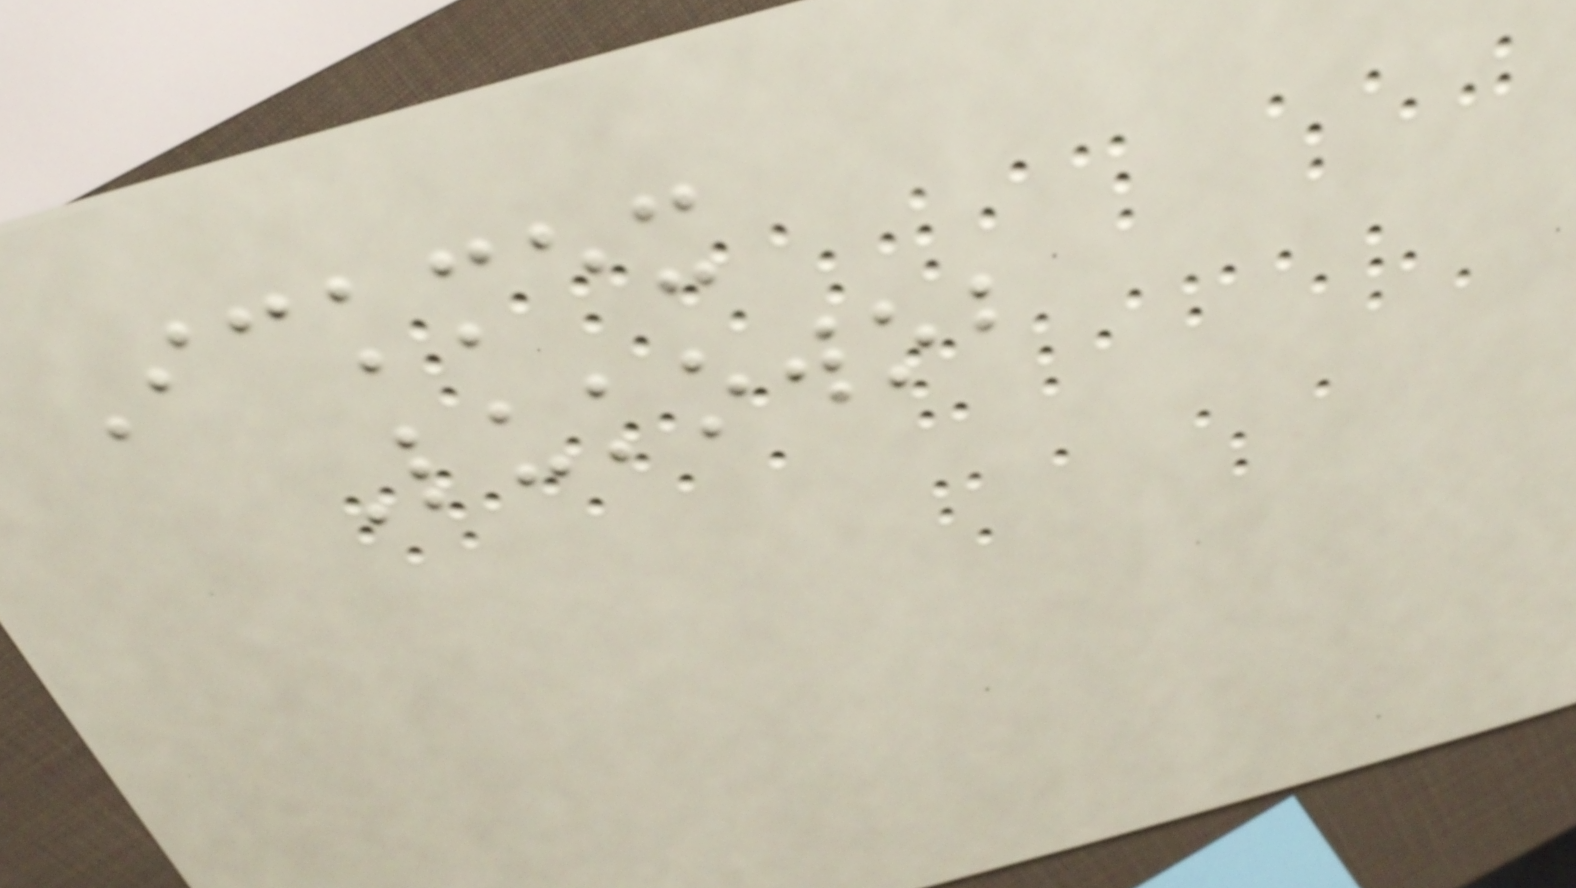Ickmex
Lukowob
